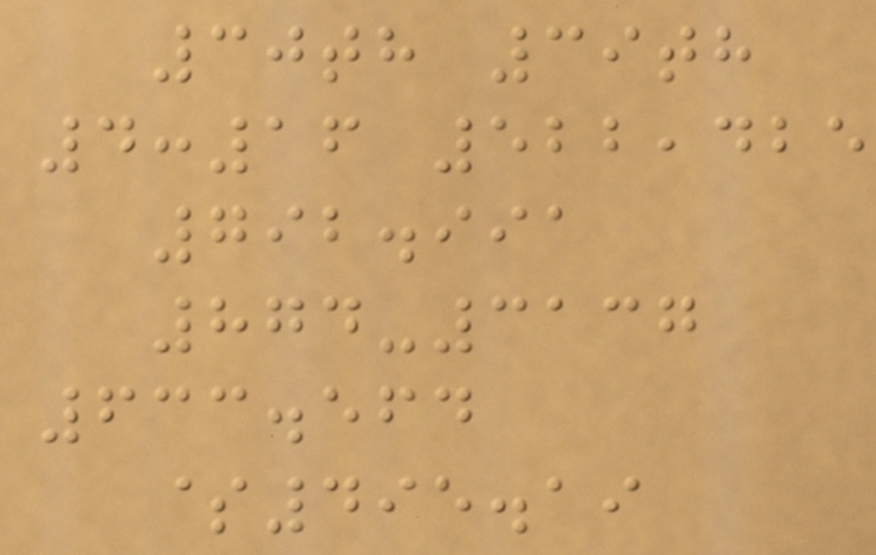30th 39th
4:16 522,425
792.991
874-3137
633.564
$495.19
